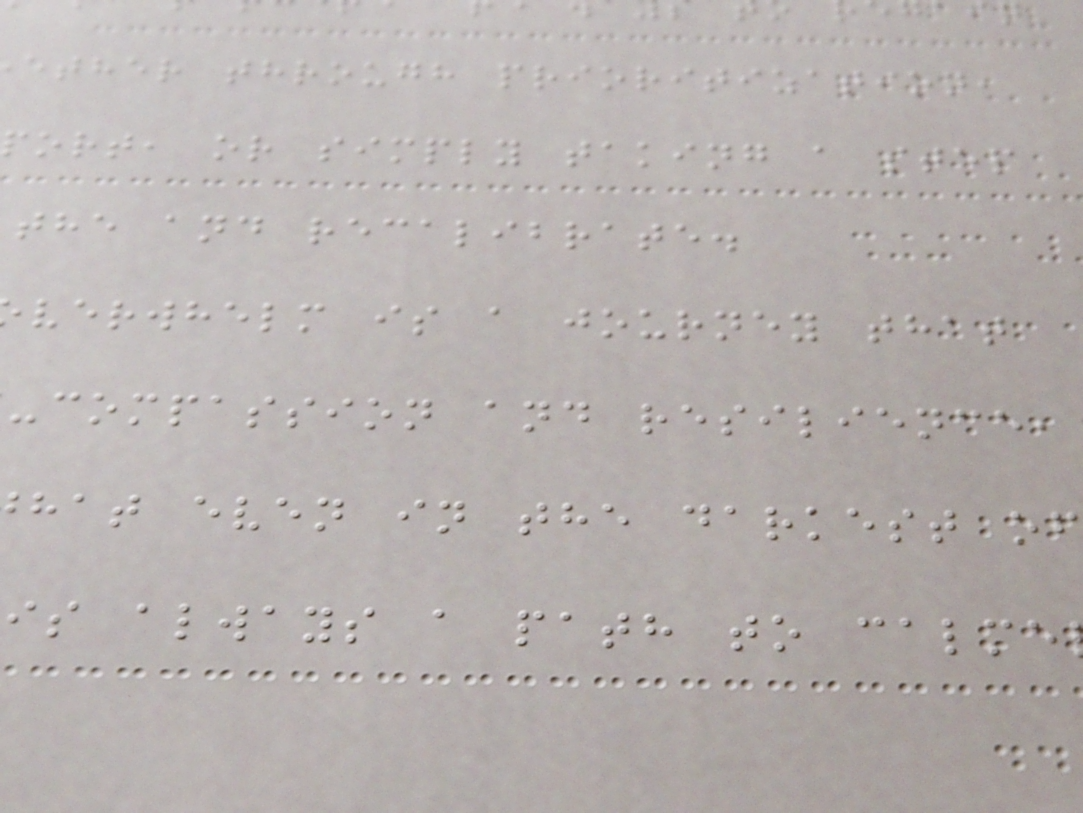ether through prioritization,
ort, or simply taking a step
the and recalibrate.
verwhelm is a journey that
-compassion and resilience,
hat even in the darkest of
is always a path to calme
